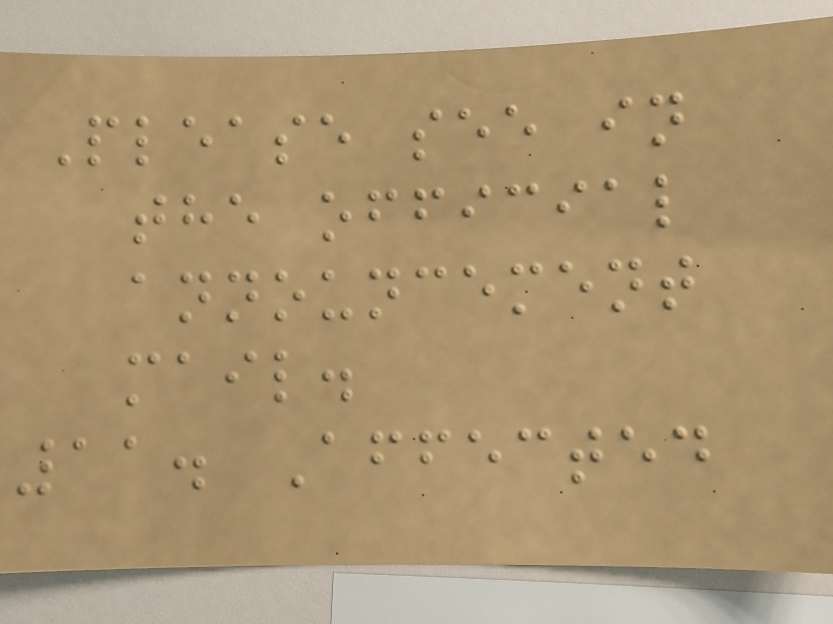Please see in
the official
announcement
mail.
11. Affected
